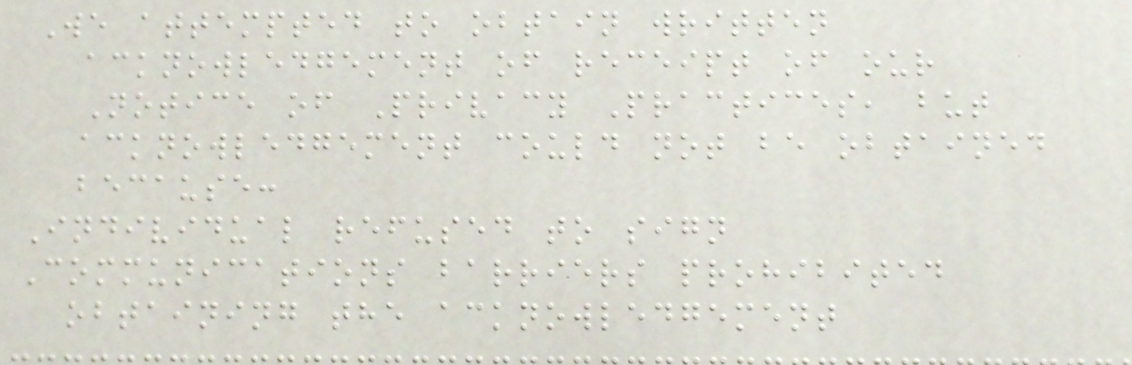We attempted to obtain written
acknowledgement of receipt of our
Notice of Privacy Practices, but
acknowledgement could not be obtained
because:
Individual refused to sign
Communications barriers prohibited
obtaining the acknowledgement
